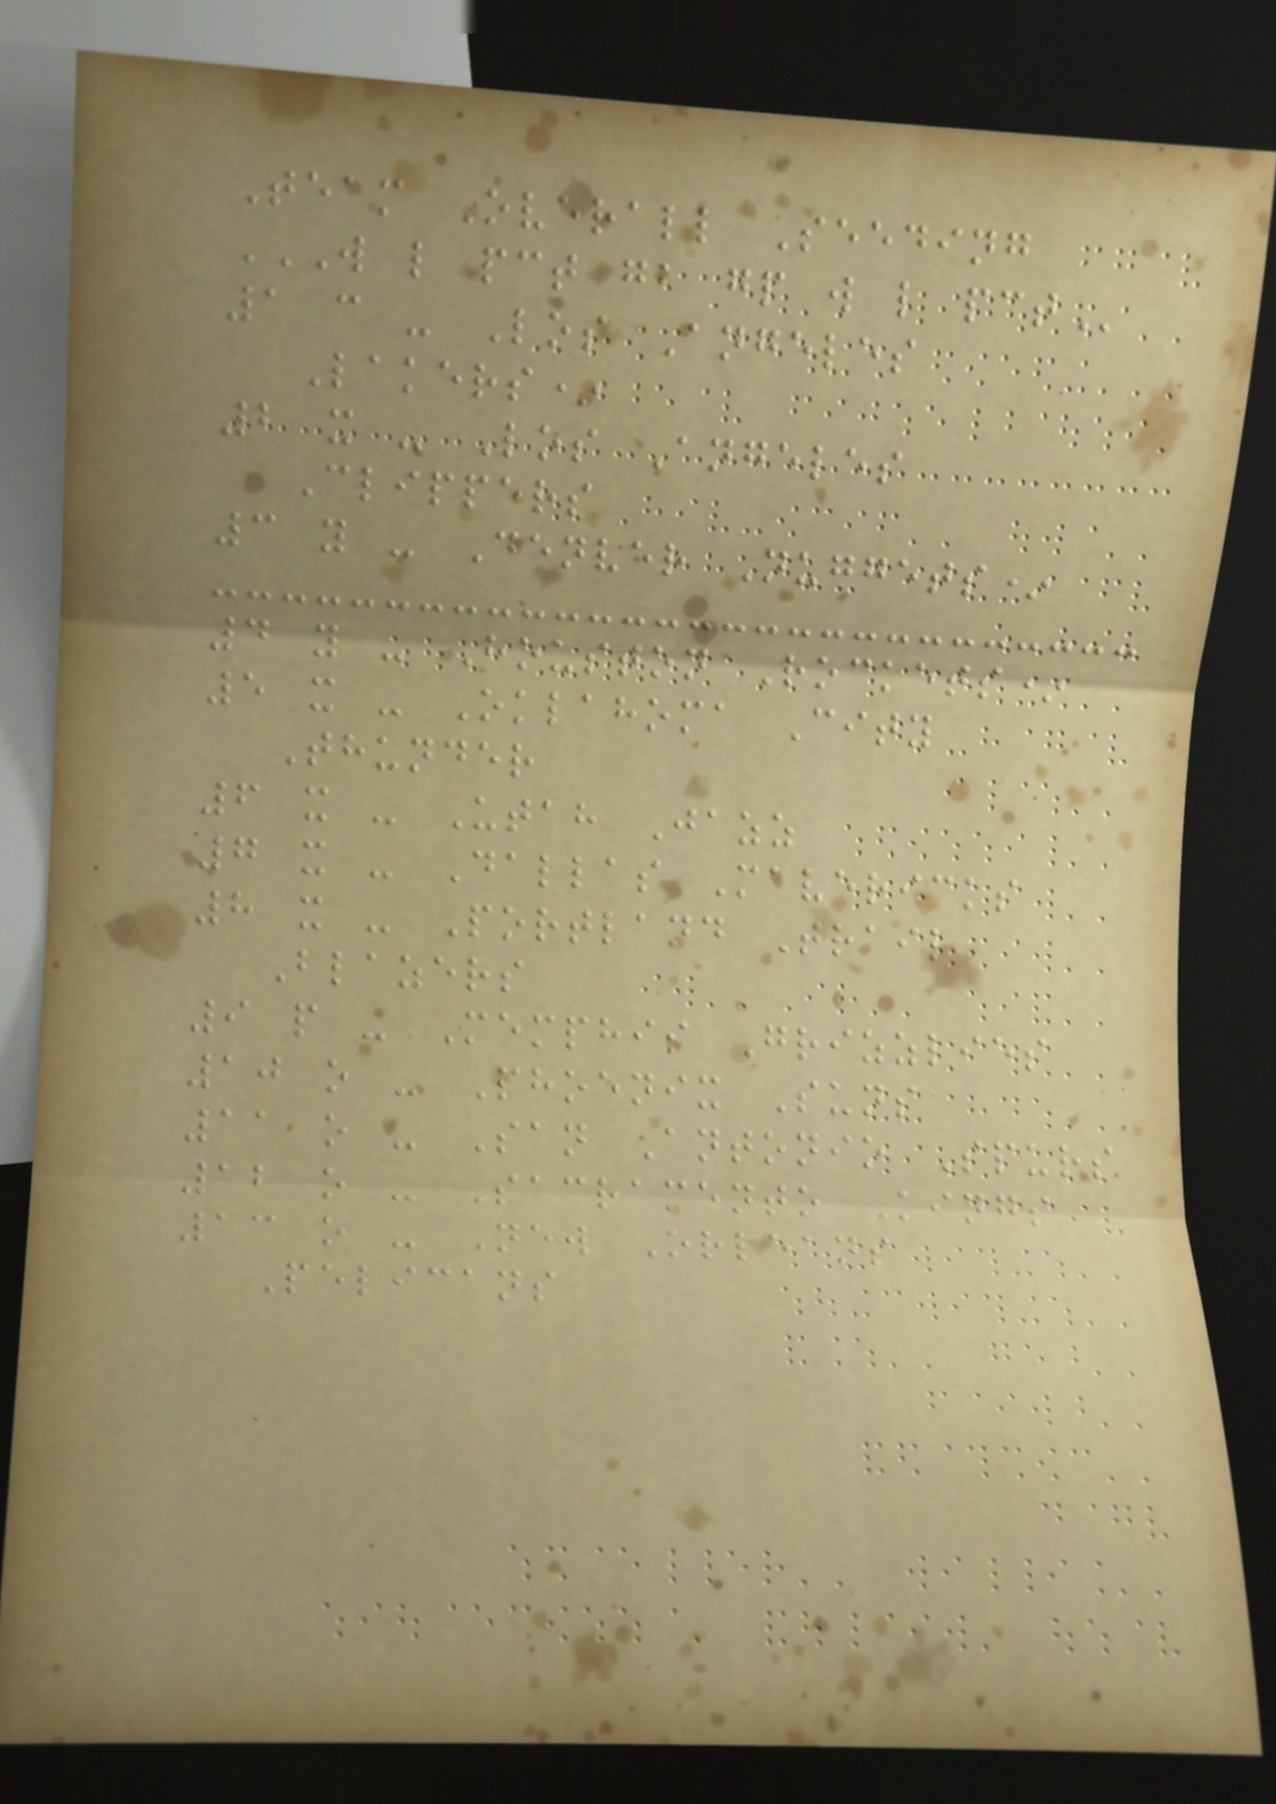Team Overall Seeding
W L PCT GB GP W L PCT
1 c - Los Angeles
Lakers*
2 x - Los Angeles
Clippers
3 y - Denver Nuggets*
4 y - Houston Rockets*
5 x - Oklahoma City
Thunder
6 x - Utah Jazz
7 x - Dallas Mavericks
8 x - Portland Trail
Blazers
9 p - Memphis Grizzlies
10 o - Phoenix Suns
11 o - San Antonio Spurs
12 o - Sacramento Kings
13 o - New Orleans
Pelicans
